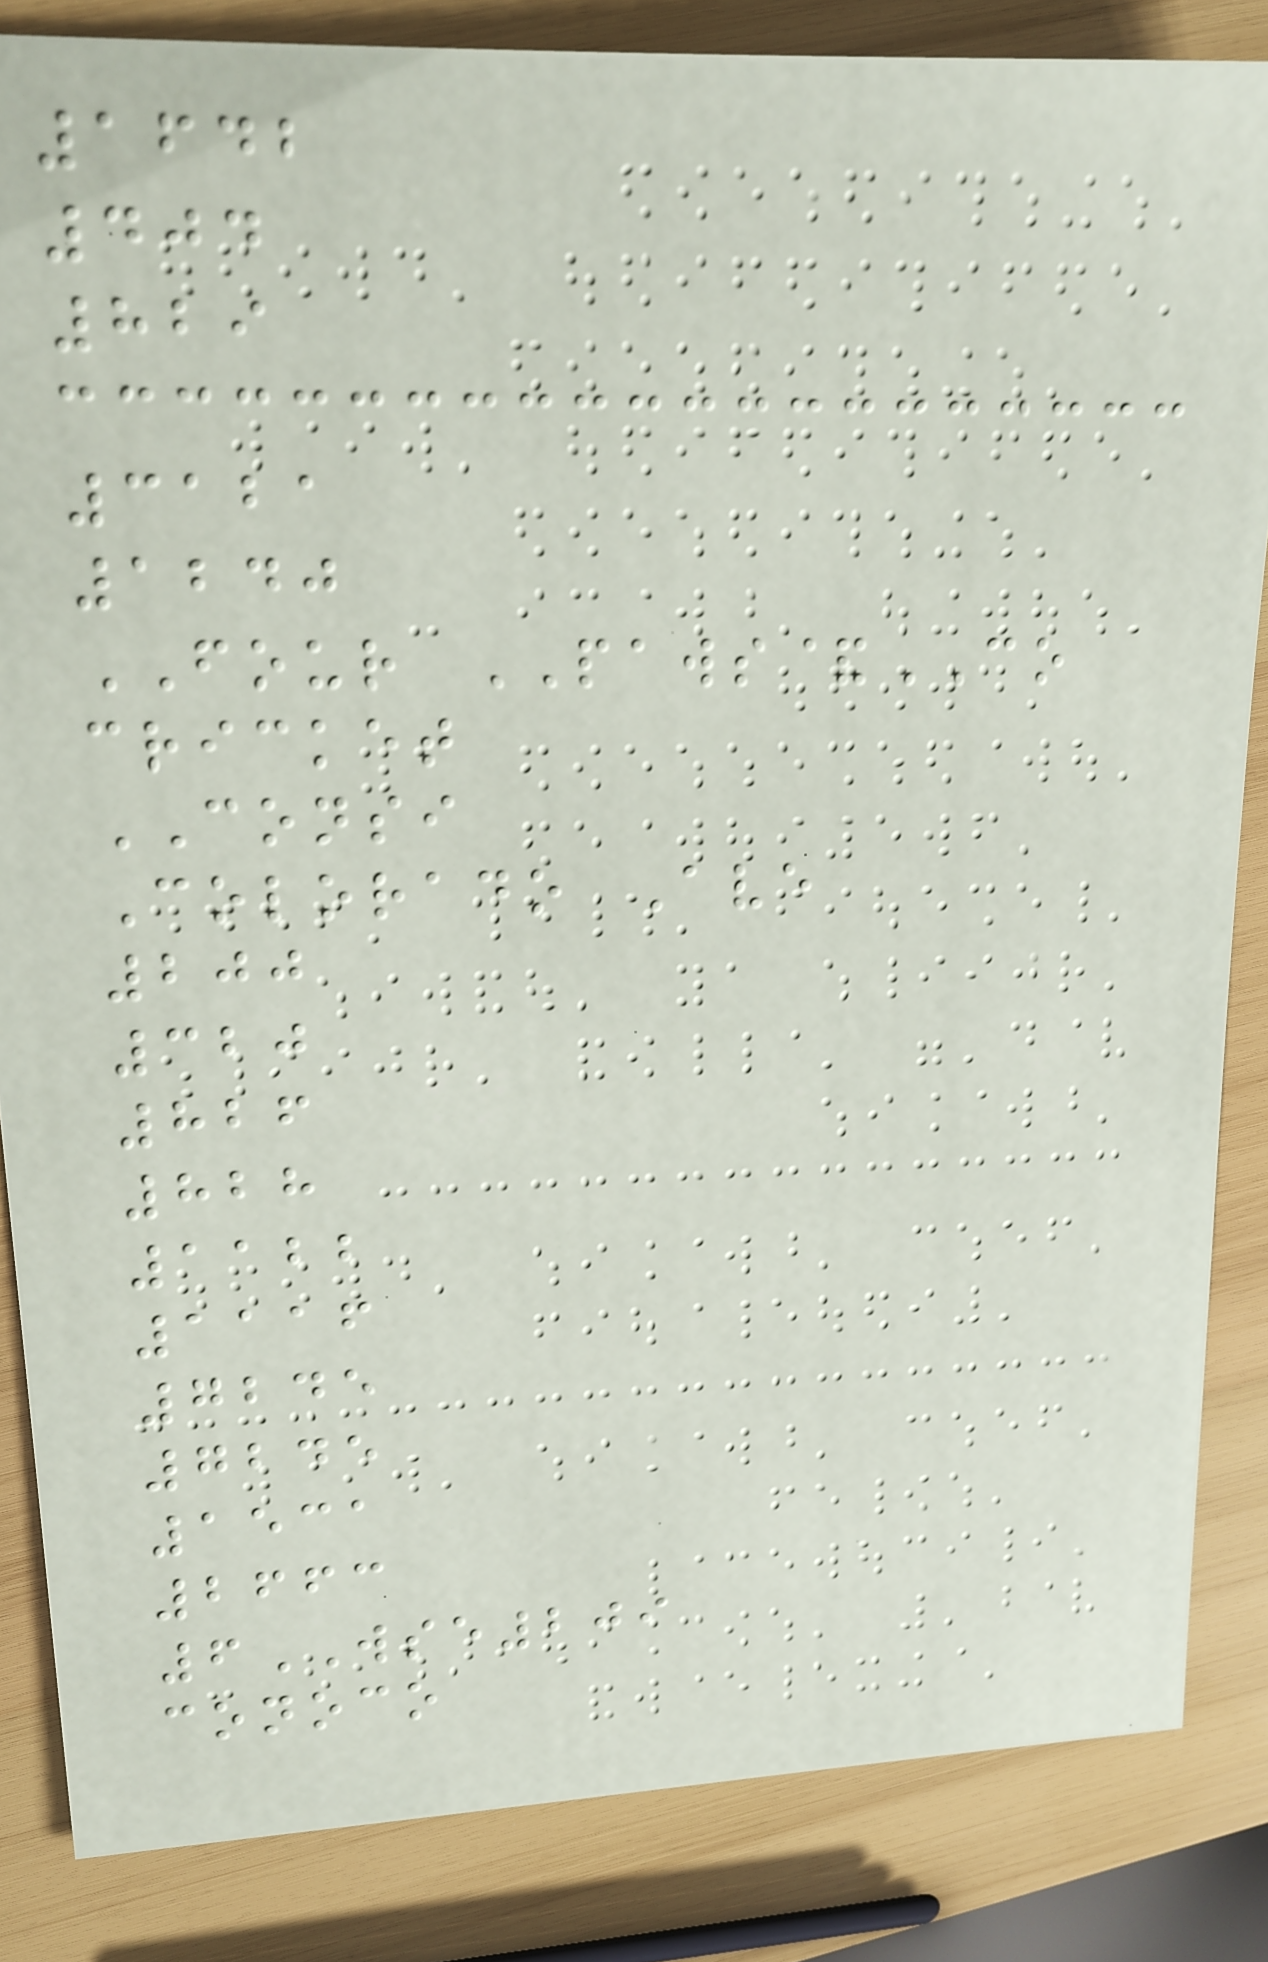1642
404
829
3121
1240
FOUR PAWS&CO
cricket
CONSI
Colorado Ave
200
320
826
828
1122
1116
7245
7245
1531
2663
6WSE209
conoco
